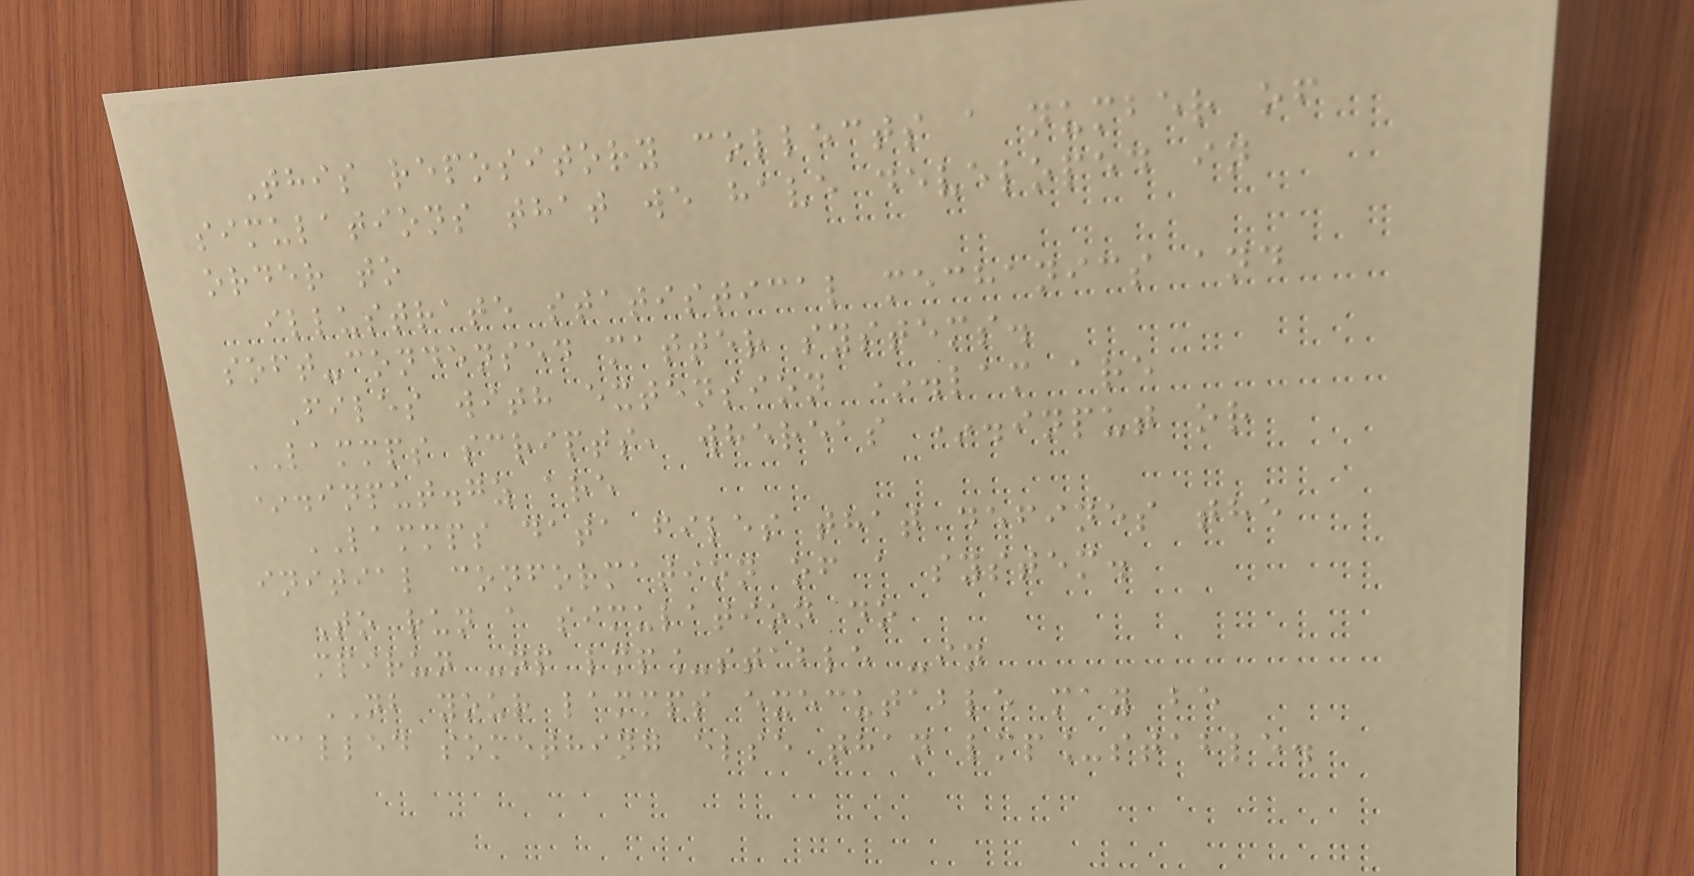This repository collects a number of
simulations that we have developed in
order to
illustrate statistical mechanics and
soft-condensed matter systems.
Files with extension *.lam are
LAMMPS scripts, whereas *.input or
*.input.gz are
LAMMPS data files that defines the
initial conformation of a system.
To run a simulation do
mpirun -np lmp_stable -in
NB your lammps executable may be
called something else than lmp_stable.
